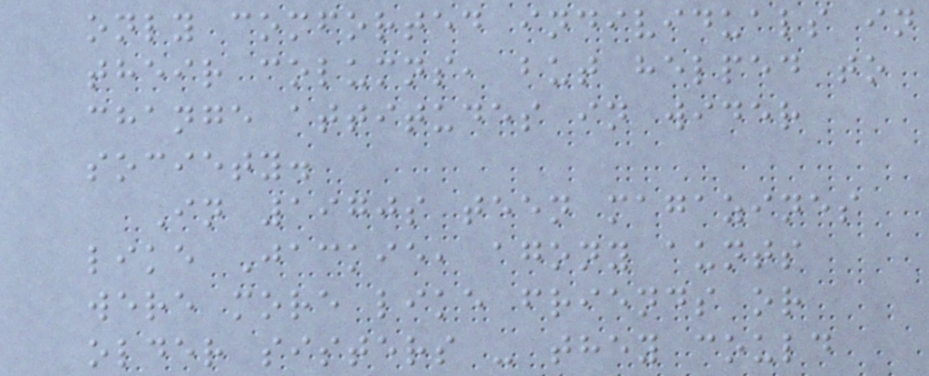only comforted individuals in
their columns, but helped to
change attitudes in wider
society.
In 1970s teen magazines
like Jackie, agony aunts
were more like friends or
older sisters - they could
